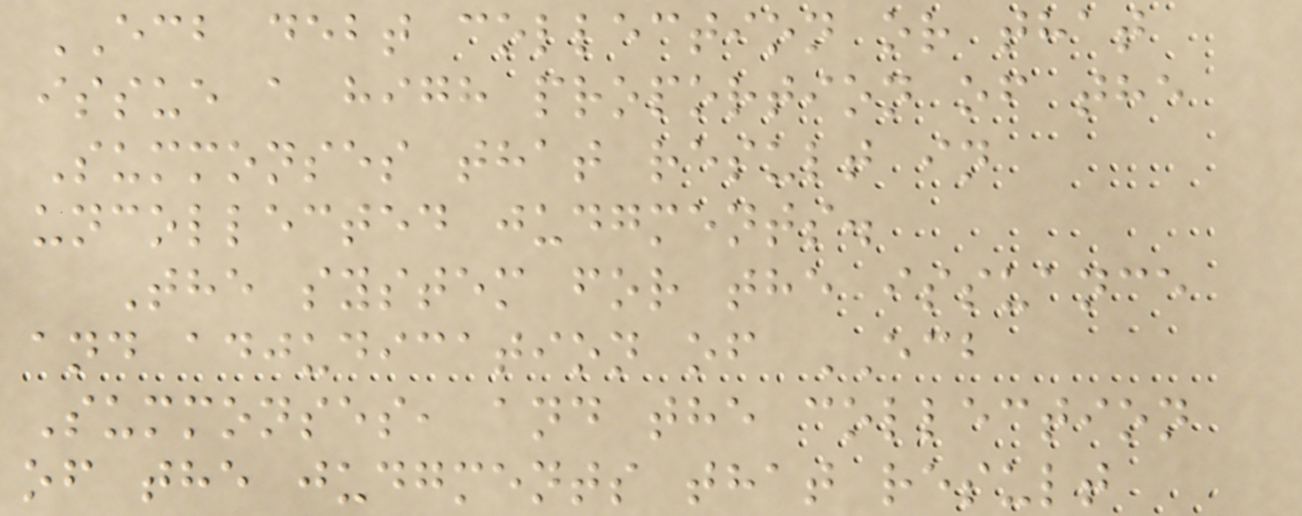ECB debt collection or that
issue a high proportion of the
Summonses that result in
uncollected judgments.
The system for the issuance
and adjudication of ECB
Summonses, and the collection
of the judgments that result
